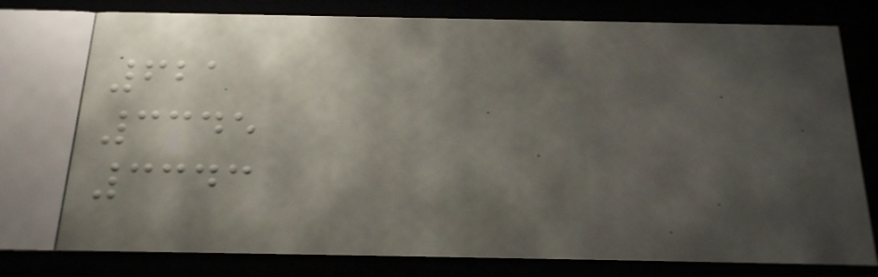621
3345
3343
